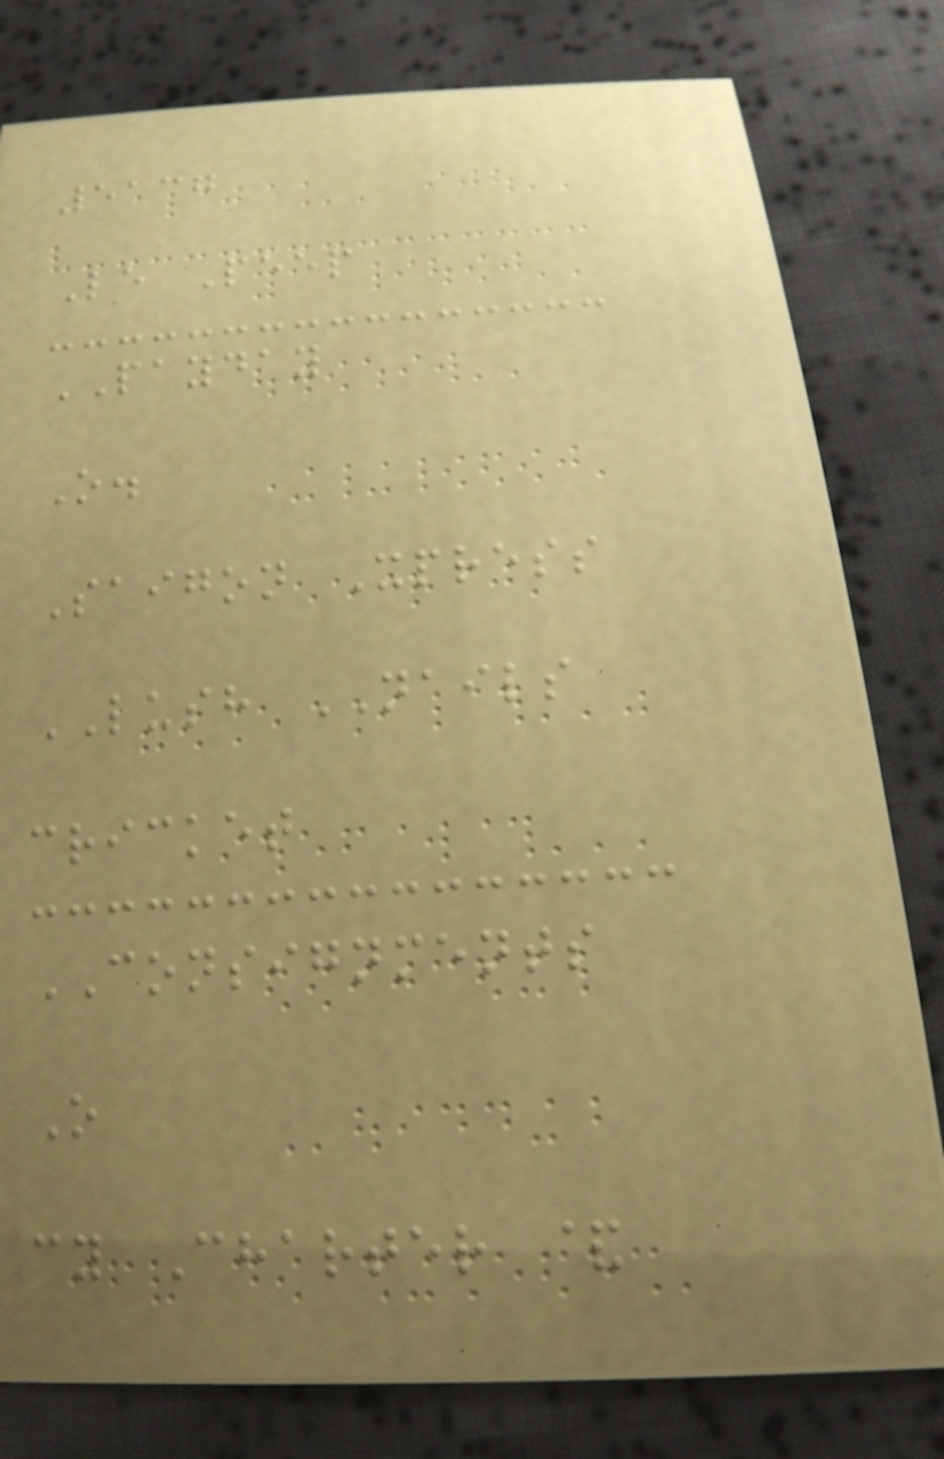5137
Le Peep
PAYDAY
O.
Saigon Xpress
LUSH NAILS
cricket
CONSIGNMENTS
O
cy Charter &
